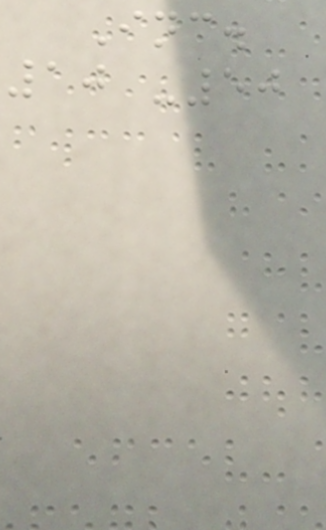Inc.
10 -50
